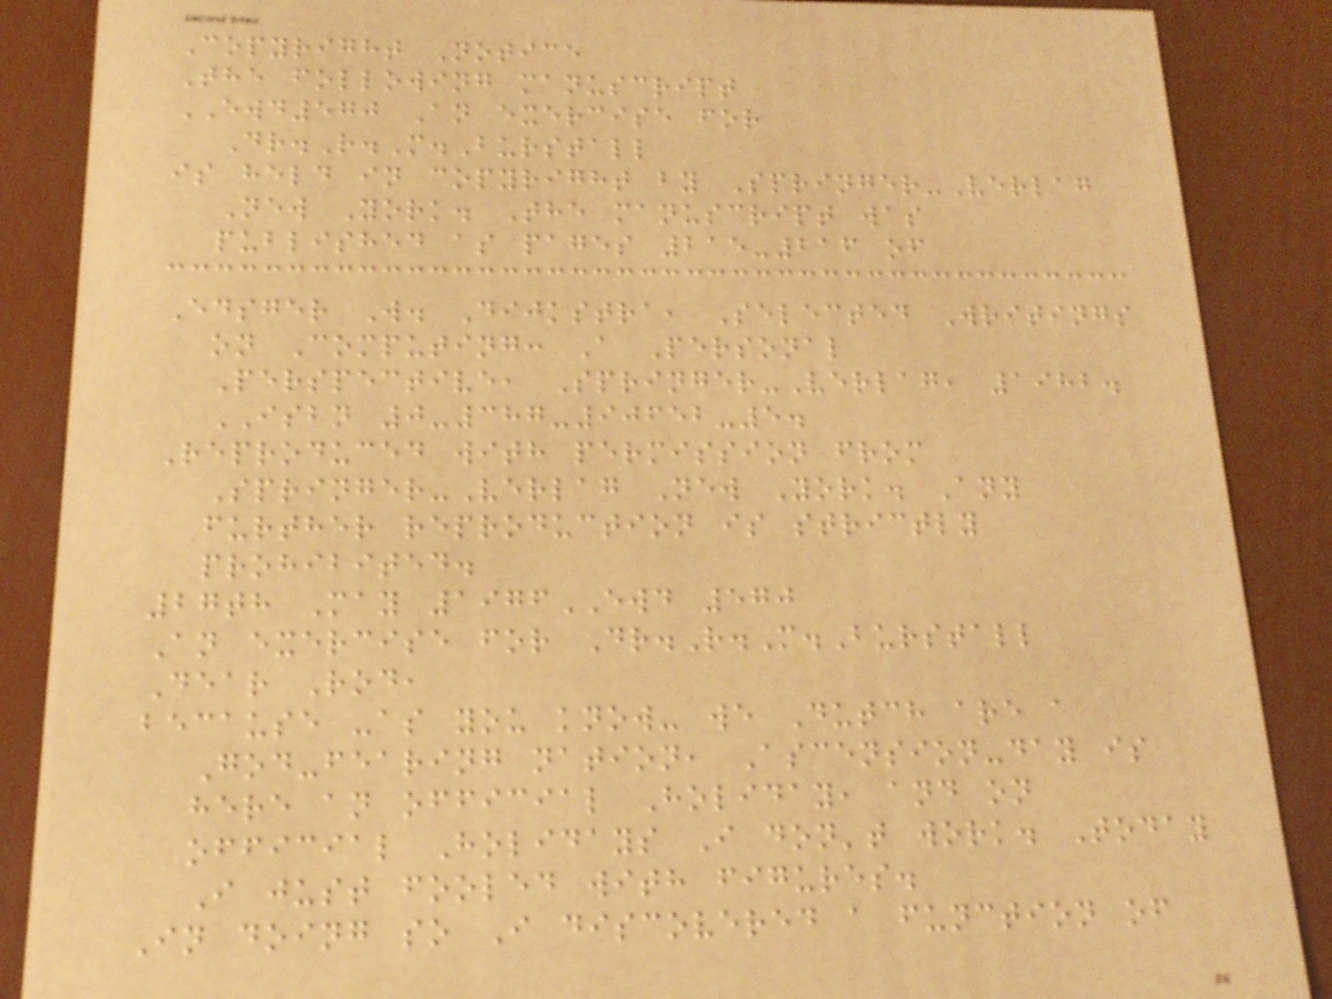Copyright Notice
The following manuscript
EWD570 An exercise for
Dr.R.M.Burstall
is held in copyright by Springer-Verlag
New York. The manuscript was
published as pages 215-216 of
Edsger W. Dijkstra, Selected Writings
on Computing: A Personal
Perspective, Springer-Verlag, 1982.
ISBN 0-387-90652-5.
Reproduced with permission from
Springer-Verlag New York. Any
further reproduction is strictly
prohibited.
27th May 1976EWD 570
An exercise for Dr.R.M.Burstall
Dear Rod,
because -as you know- we Dutch are a
God-fearing nation, Ascension-day is
here an official Holiday, and on
official Holidays I don't work. Today
I just fooled with figures.
In doing so I discovered a function of
